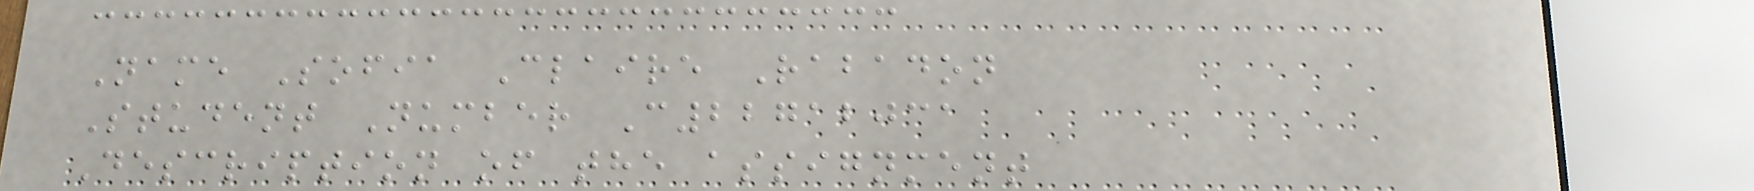Name Sofia Claire Rabadon
Student Number C22712031
Description of the assignment
